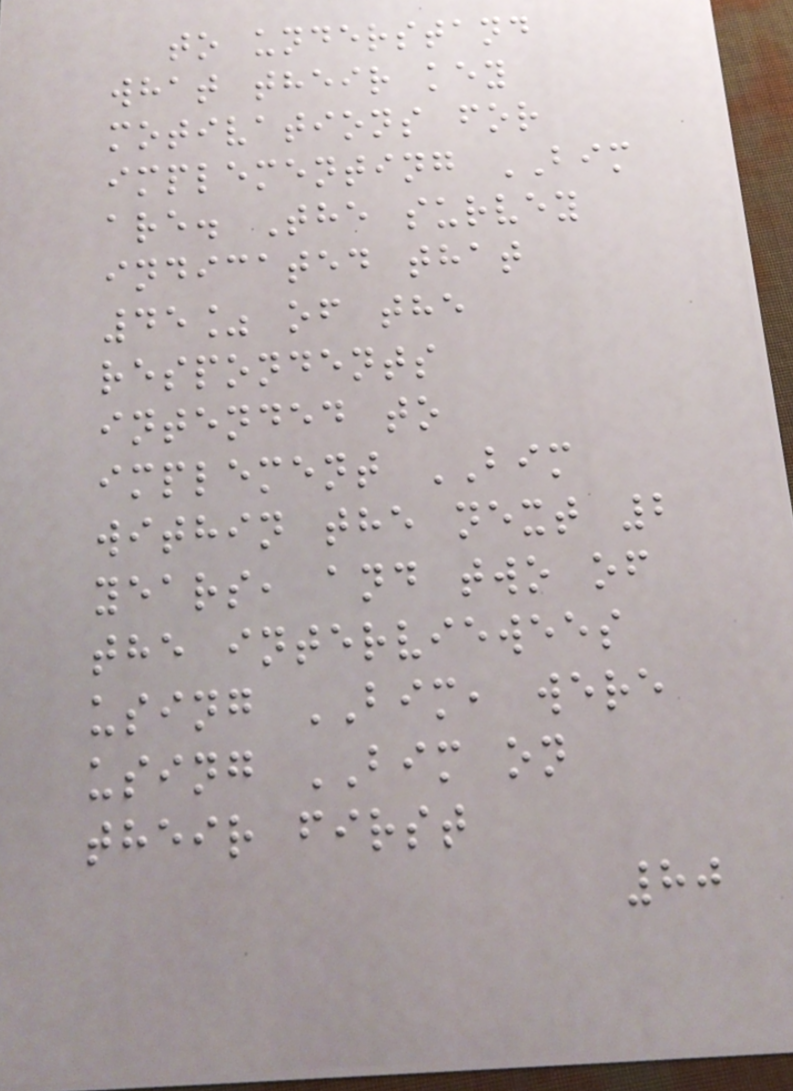to understand
what their key
motivations for
implementing BIM
are. The survey
indicated that
45% of the
respondents
intended to
implement BIM
within the next 2
years, and two of
the interviewees
using BIM, were
using BIM on
their first
80
